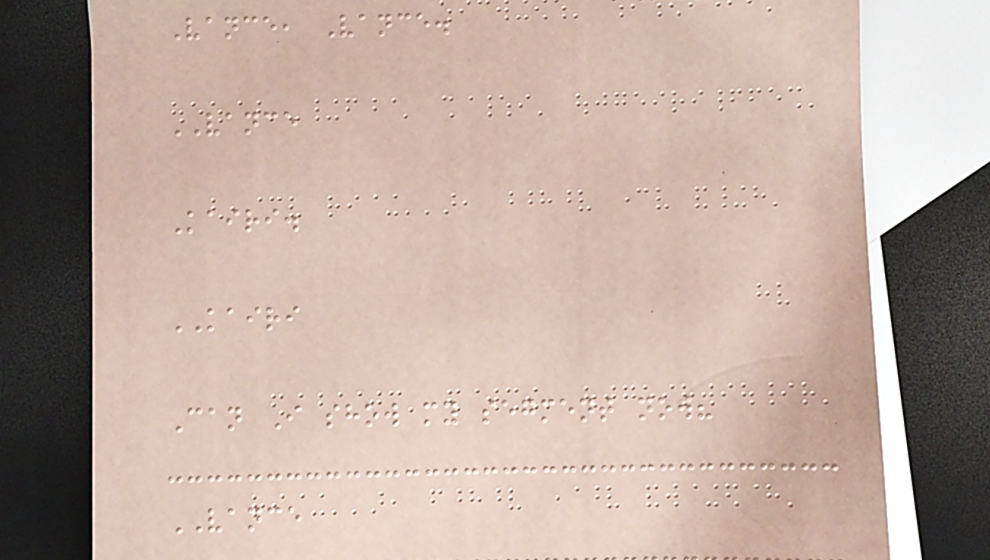Vance, Vance.
VANCE
Kairi.
KAIRI
Can I show my segment now?
VANCE
